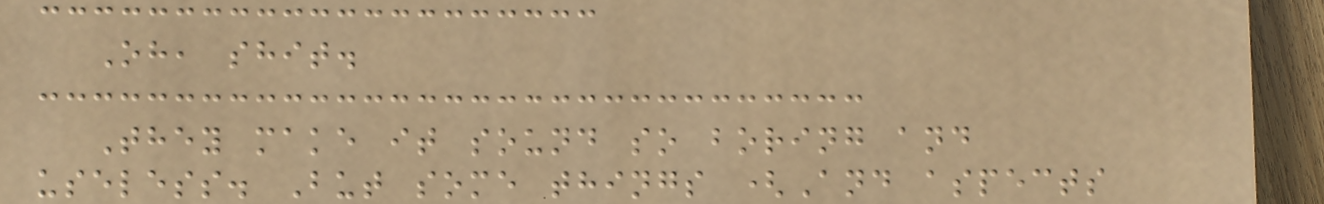Oh, shit.
They make it sound so boring and
useless. But some things (And aspects
